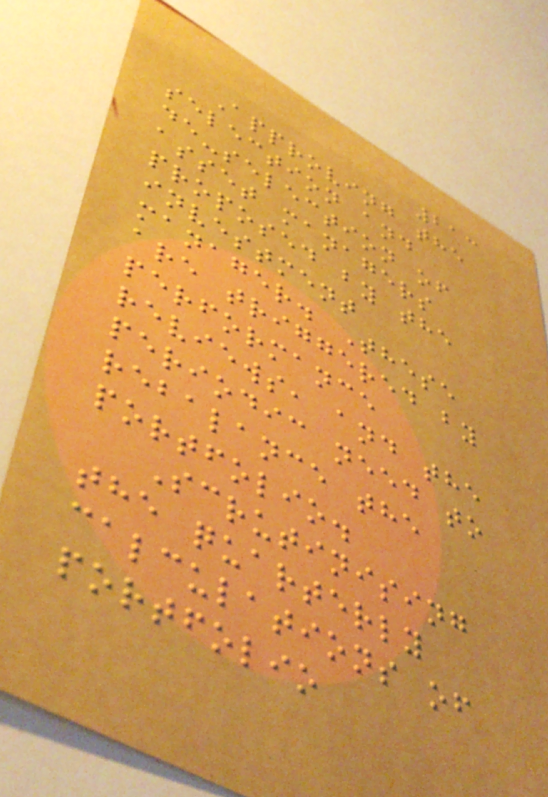213
Approving the
selection and
de-selection of
asset managers
proposed by the
investment
manager. These
are triggered by
performance
reviews, and the
periodic need to
rebalance the
portfolio.
Scrutinising
the quarterly
calculations of
portfolio
